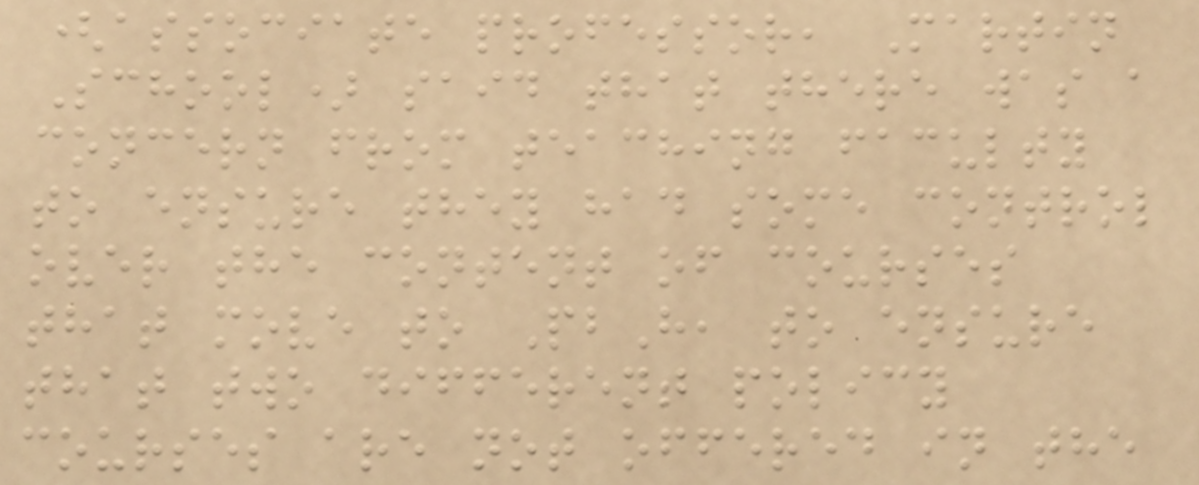(associate professor, Martin
School) said that there was a
concern from teaching faculty
to ensure they had some control
over the content of courses
that move to PbH, to ensure
that two different policy
courses are not offered in the
